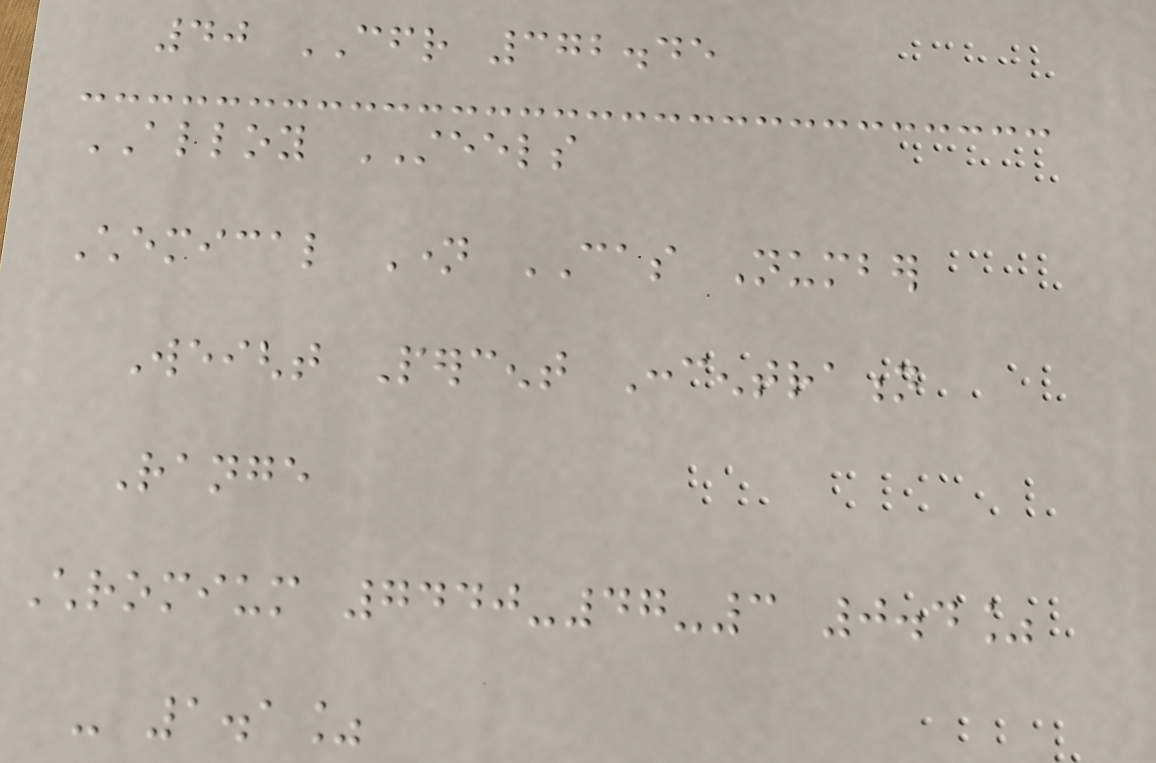40 CFR 372.45
ALLOY STEELS
Chemical Name CAS Number
Weight Percent Concentration
Range
Chromium 7440-47-3 0.4%
- 1.1%
